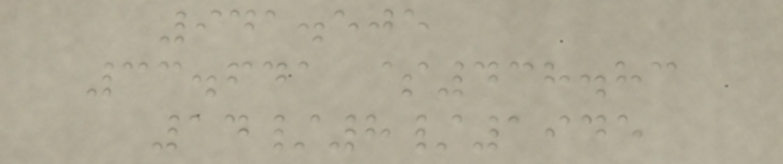941.505
33.641 $438.83
14/8/1945
